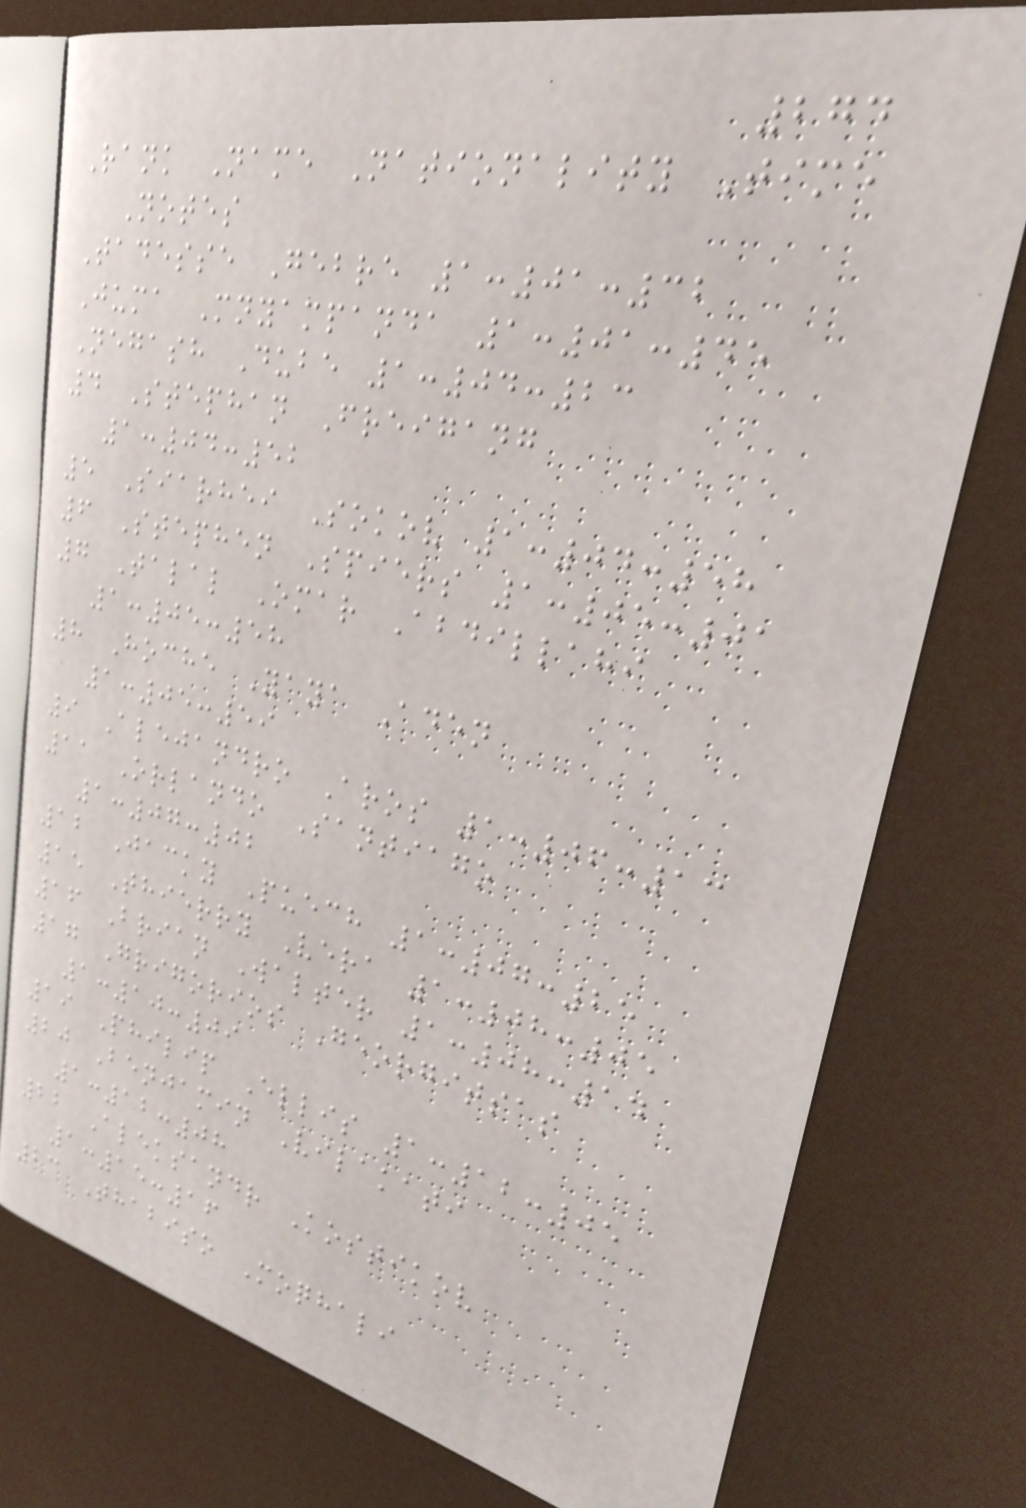274
Rank Name Nationality Time
Notes
Tadesse Gebre 1:01:32
Juma Mnyampanda 1:01:45
Negash Dube 1:04:23
4 Stephan Freigang
1:04:52
5 Siarhei Sokov 1:04:58
6 Stephen Spiers 1:05:01
7 Talal Omar Abdillahi
1:05:58
8 Hoche Yaya Aden
1:05:59
9 Alejandro Aros 1:06:13
11 Orlando Santiago
1:07:02
12 Jacky Puech 1:07:25
15 Thierry Vera 1:08:05
16 Brian Walter 1:08:14
17 Grigorios Georgitsas
1:10:09
19 Philip Ellis 1:12:05
20 Benjamin Vilakati
1:12:08
22 Aleksandr Kostikov
1:15:16
23 Thabiso Moqhali
